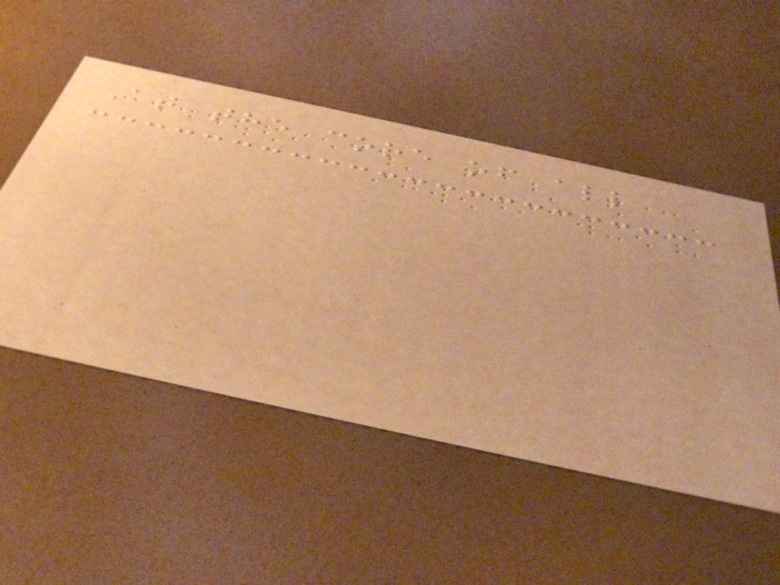At the core of all
